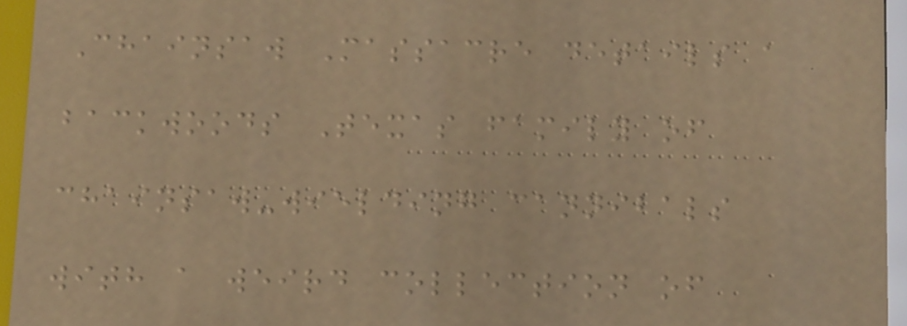Chainsaw Massacre details a
backwoods Texas family of
chainsaw-wielding cannibals
with a weird collection of
